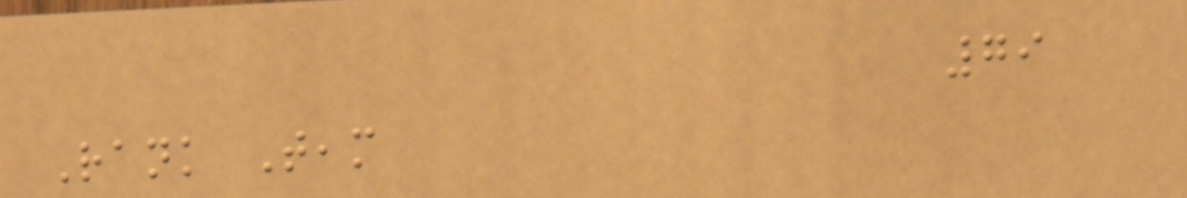79
Rank Team
